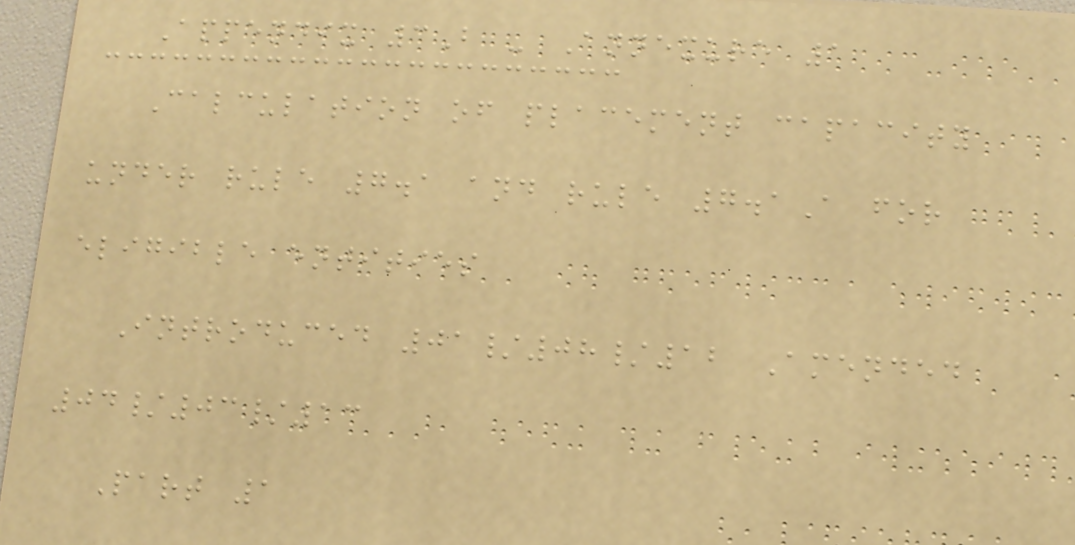Appendix 3B - Annexure 1
Calculation of placement capacity
under rule 7.1 and rule 7.1A for
eligible entities
Introduced 01/08/12 Amended
04/03/13
Part 1
